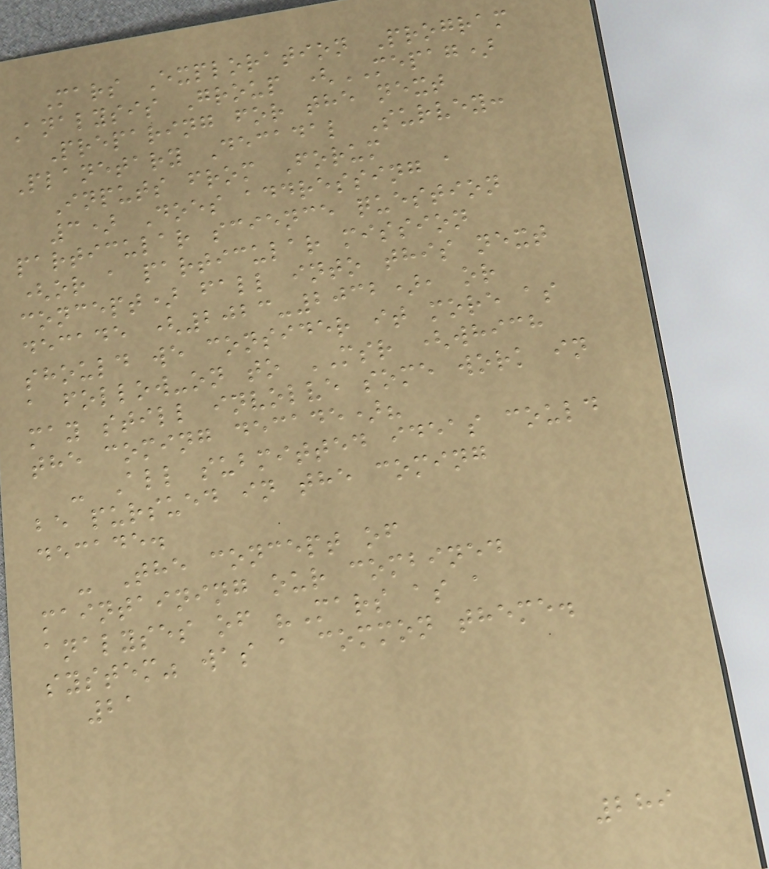Mars Exploration Program
Analysis Group (MEPAG)
Preparing for the next
Planetary Decadal Survey:
Inputs from Forum
3) Does addressing a
particular science question
(or a particular mission
concept) fall into this next
decade (2023-2032), or
should we consider it more as
a follow-on to MSR (which
may still involve some work in
the coming decade)?
- All submitted ideas could
be pursued in the coming
decade.
- The concept of
maintaining our combined
analyses of "Mars as a
system" was a common theme.
21
289
